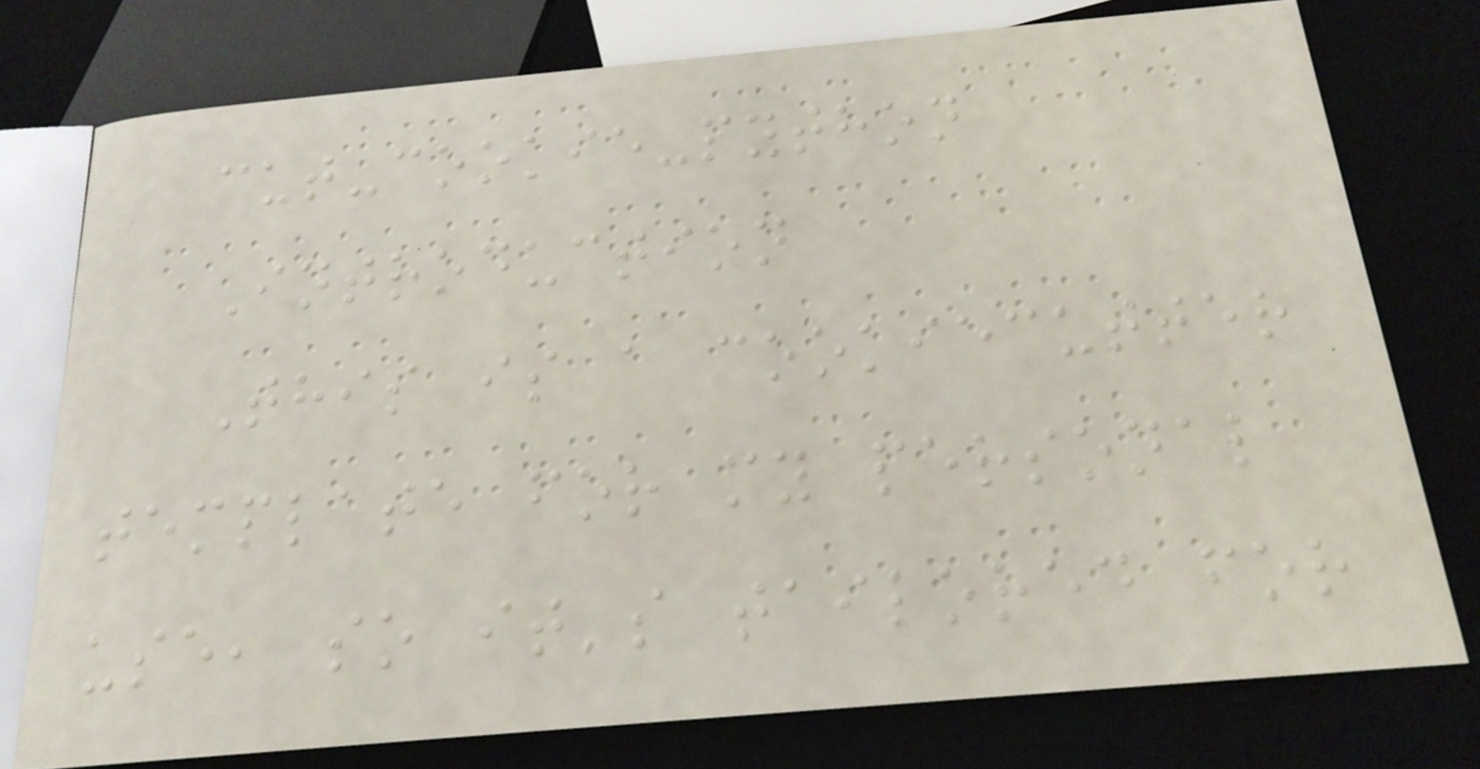cut-cookie-python
Introduction
This is a cookiecutter
template for my personal
use, so it's tailored for
